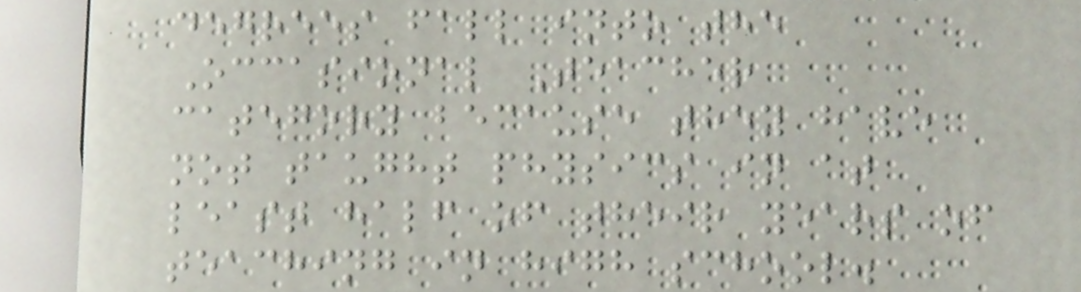degrees fall into the
Occasional Teacher
category because they have
not taught physics in at
least half of their years of
teaching in high school.
